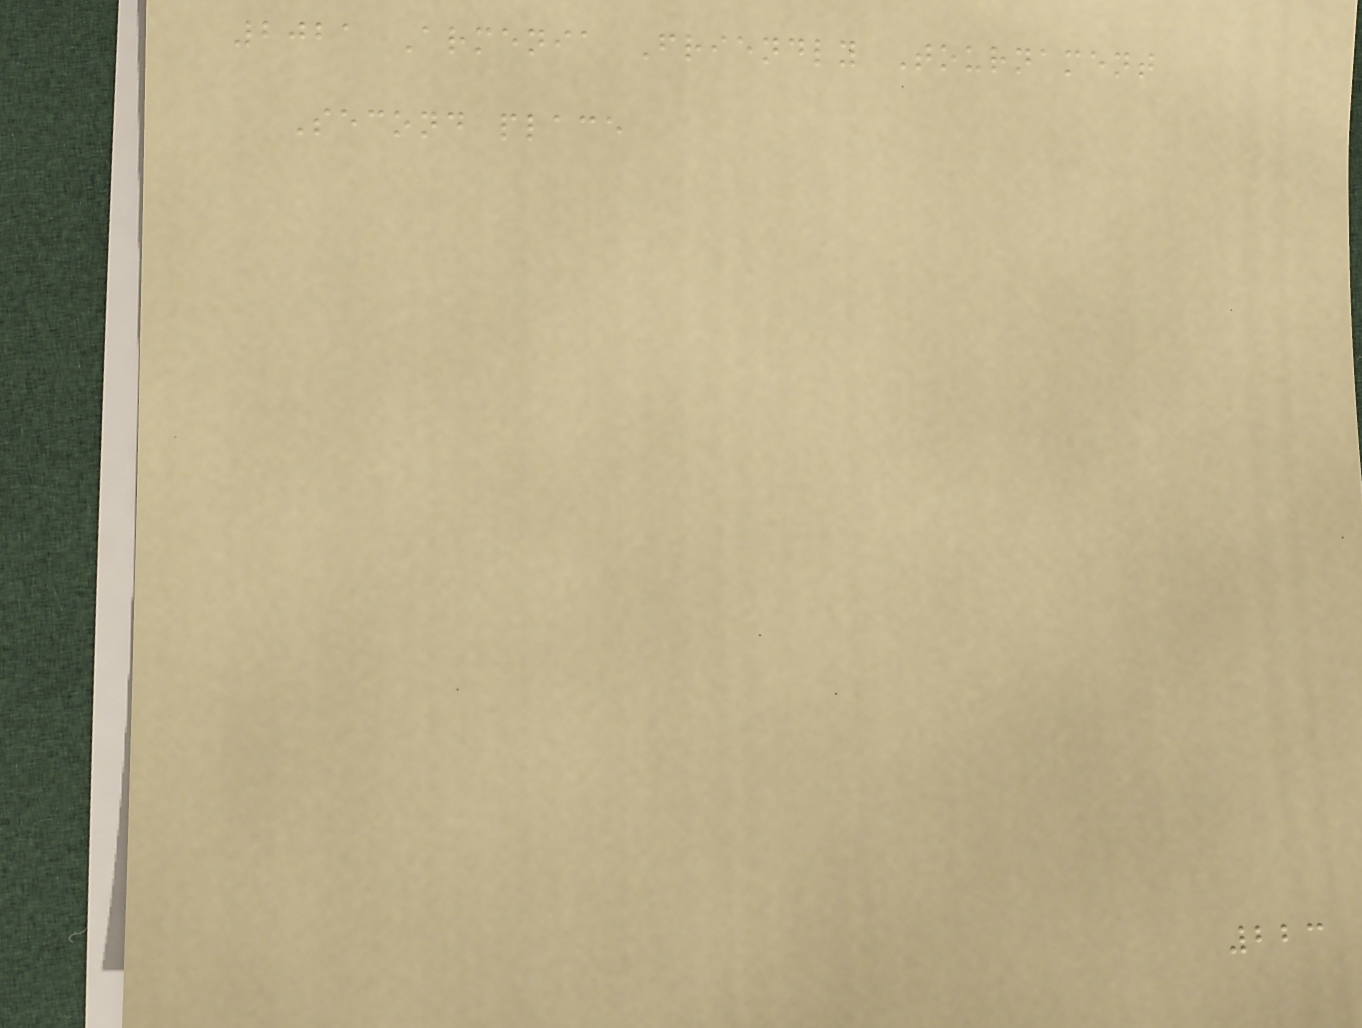2021 Armenia Friendly Tournament
Second place
223
